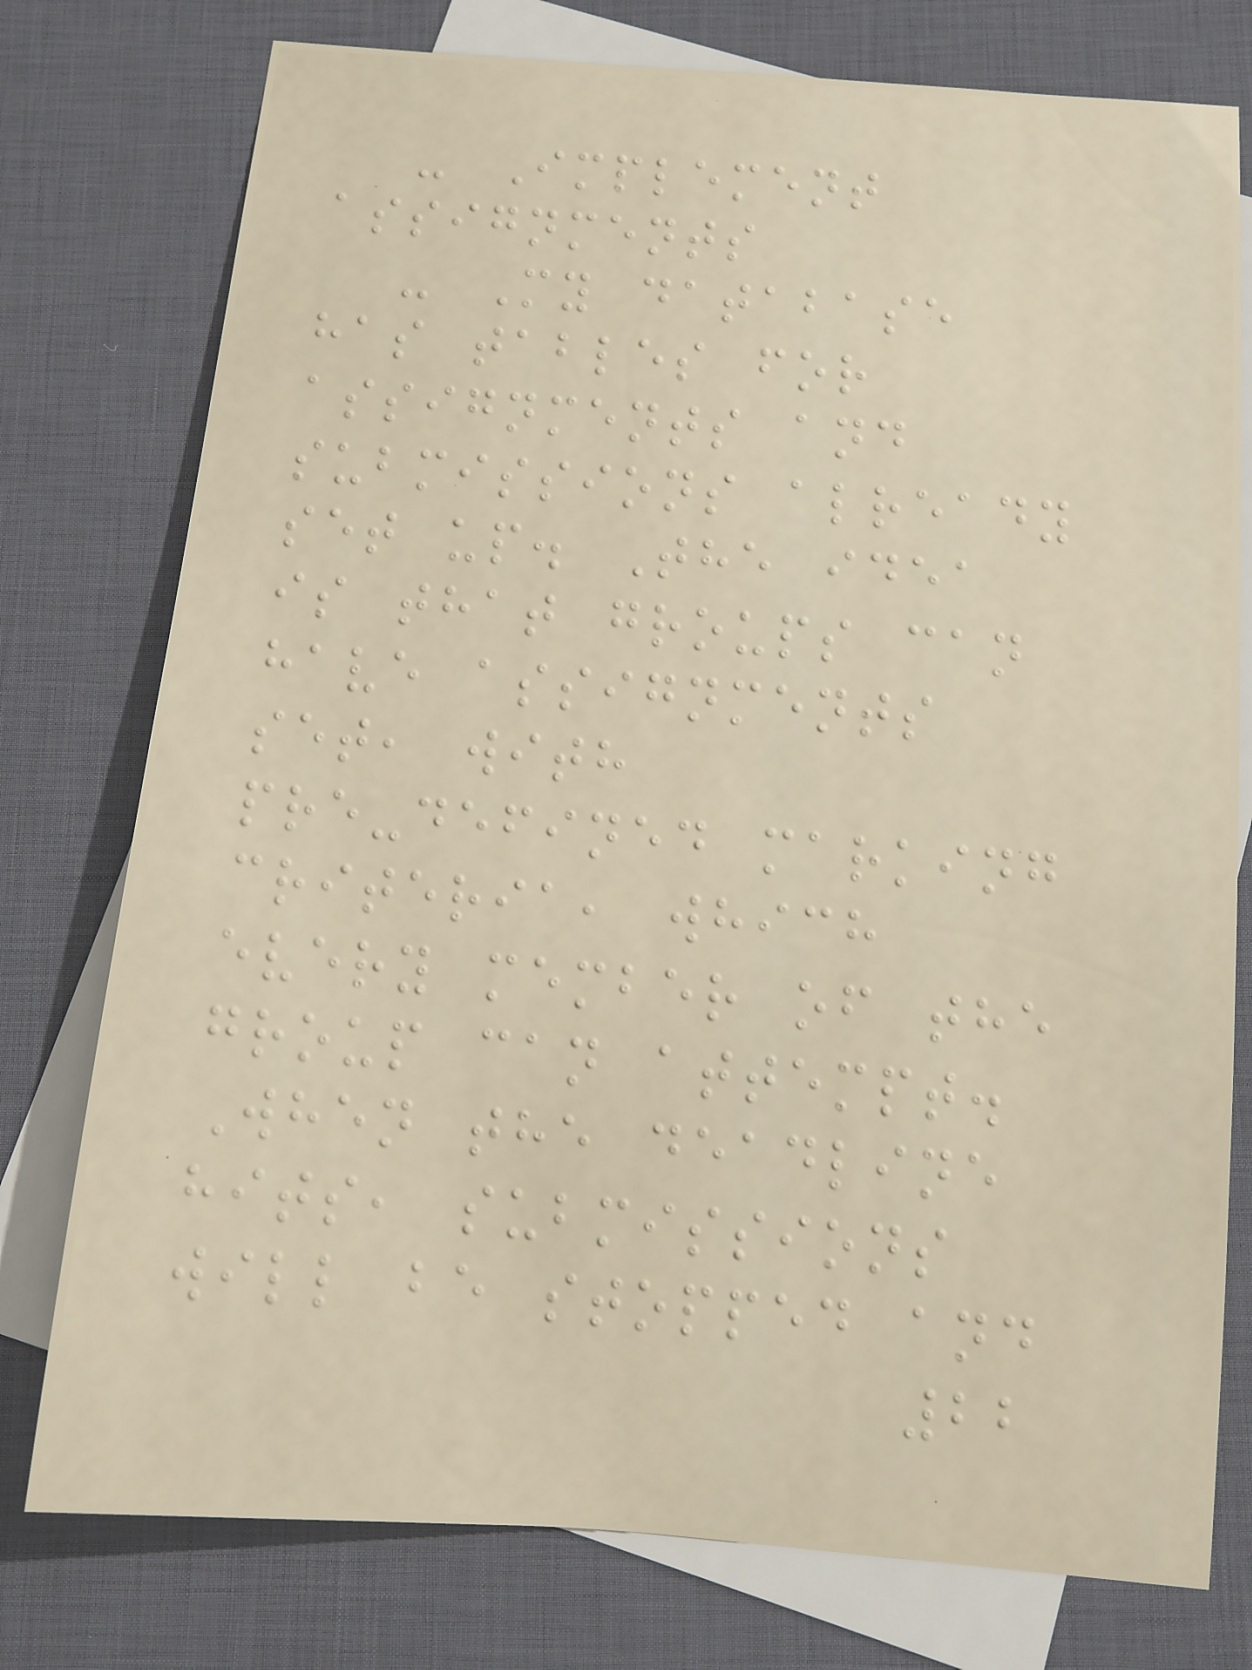- Implement
assignments
- My database
has tables for
assignments and
submissions already
set up. The idea
is that groups can
have assignments
set, with
pre-defined marking
criteria, which
every member of the
group can attempt.
When the deadline
hits, submissions
will be stopped and
22
